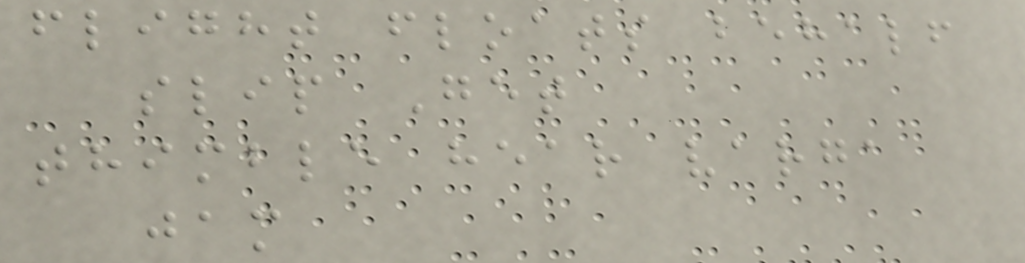flight floats behalf
slip Get
thimble hear varga
jam
